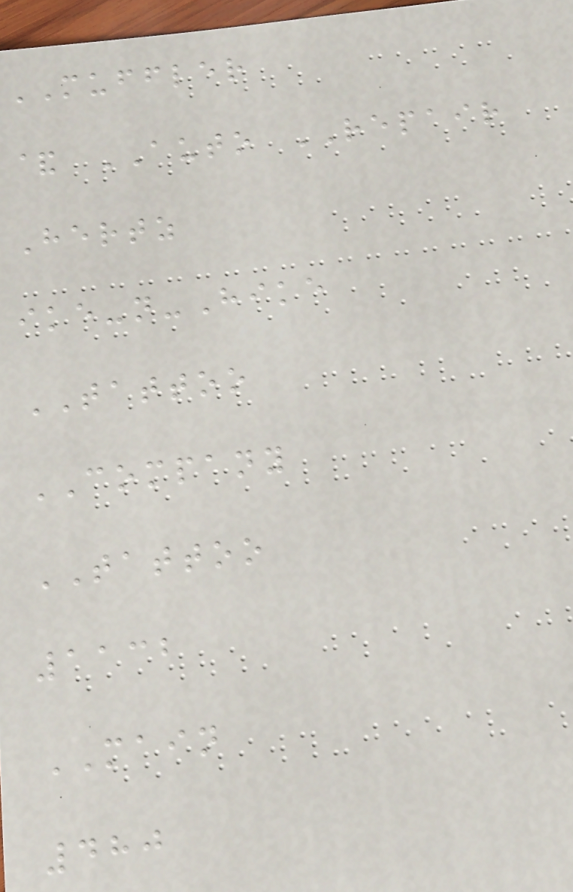MUFFLER
& AUTO REPAIR
Hertz
ike-n-Hike
TATTOO
COMPANY
TATTOO
1132
MAIN
480
